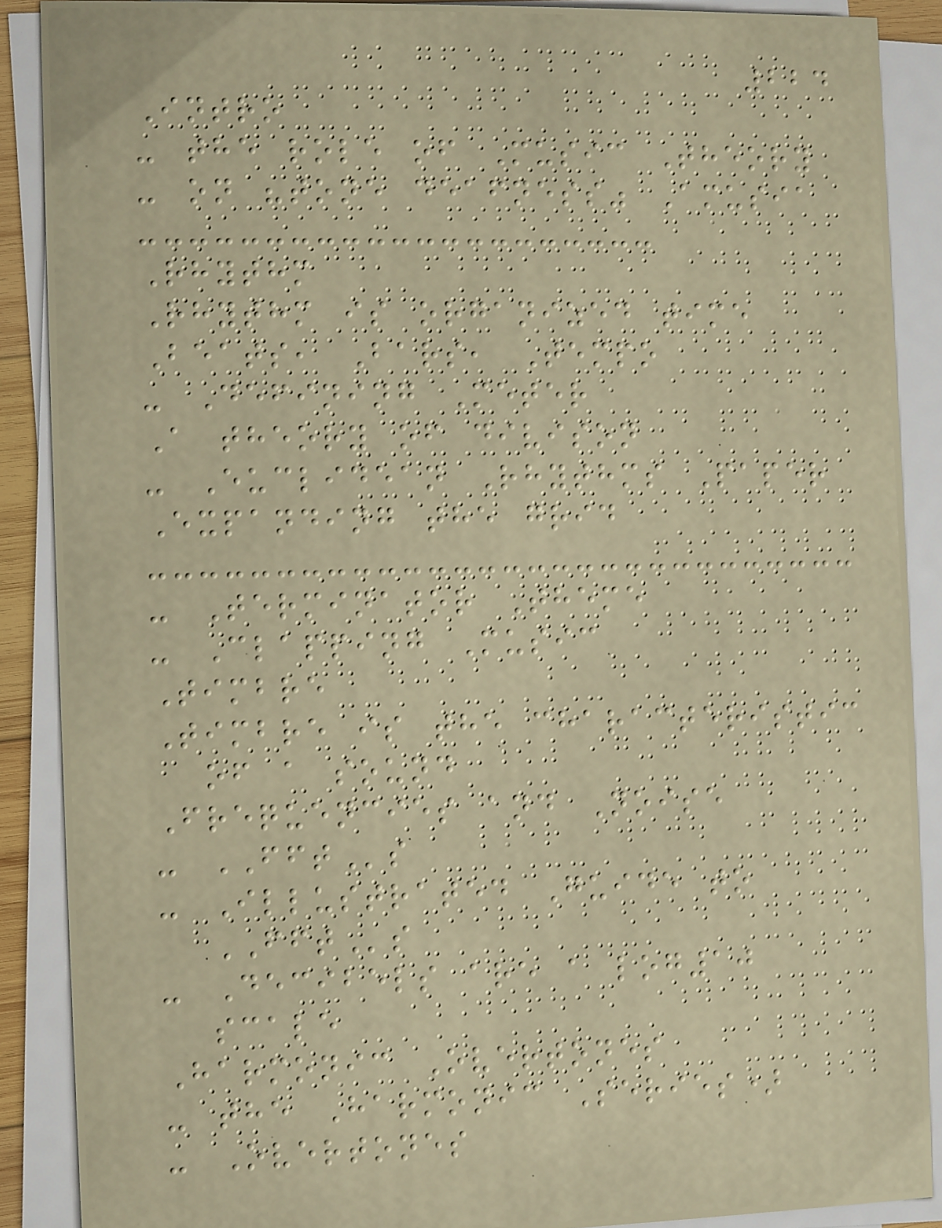224
Intro
- the role of Music Theory
- on "tone deafness" Amusia
Rhythm
Rhythm is organized time
Beats, Bars, Tempo
- Defining Meter
A theory of divison
- Euclidean Rhythms Paper
Expanding the grid
- Terminator Theme
- Clapping Music
Timbre
Timbre is the characteristic
of a sound
Frequencies and Noise
- FFTs
- Illustrated Guide to
FFTs
- Decibels are a log10
scale
Harmonic Overtones
- the Harmonic Series)
- Overtones
